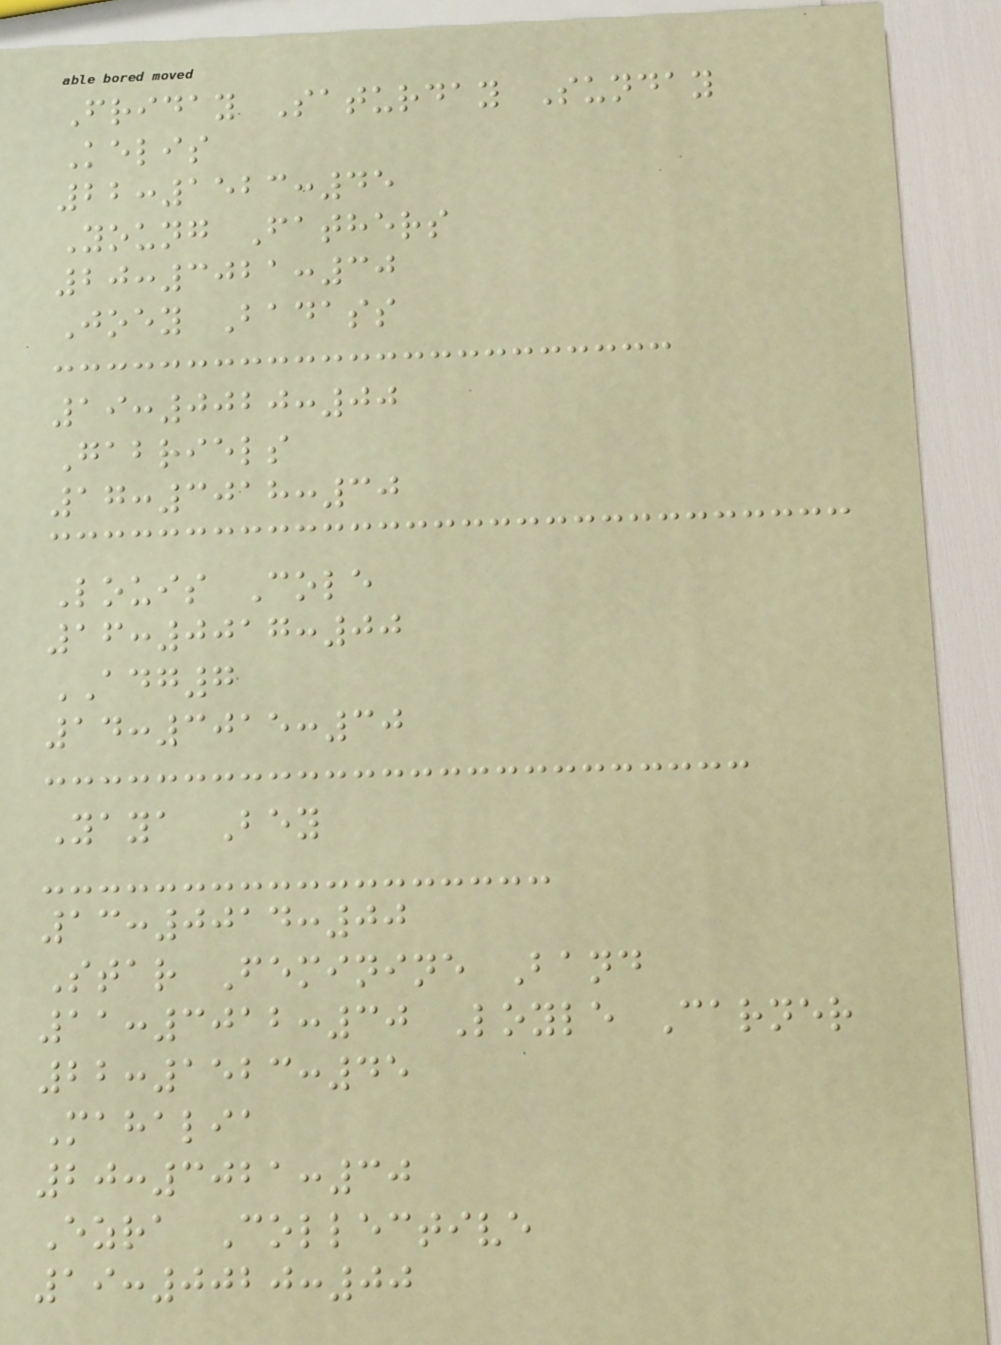Friday Saturday Sunday
Kelis
22:1523:45
Young Fathers
20:3021:30
Joey Badass
19:0020:00
Gabriels
17:3018:30
Louis Cole
16:0017:00
ADG7
14:3015:30
Yaya Bey
13:0014:00
Star Feminine Band
11:3012:30 Loyle Carner
22:1523:45
Mahalia
20:3021:30
Ezra Collective
19:0020:00
